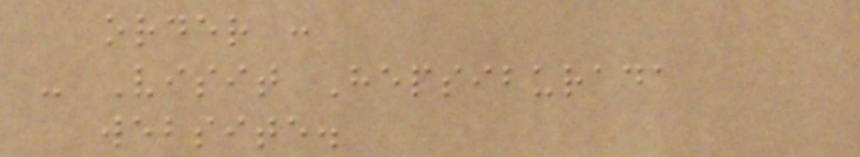order :
- Visit Hepsiburada
website.
